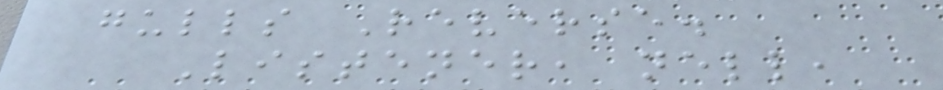gulls Reverse.
Listener, nell,
